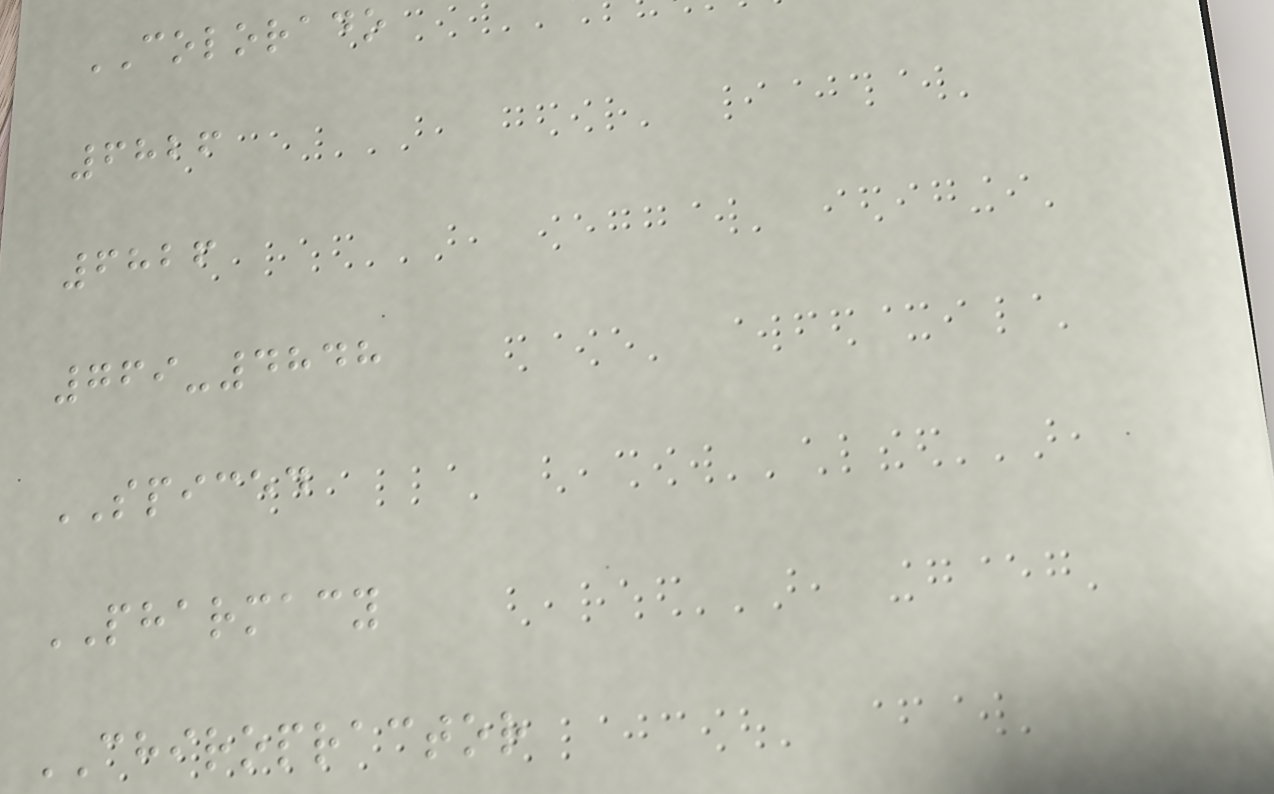COLORADO
6826
6826
769-4848
SPICED
PHARMACY
CHIROPRACTOR
